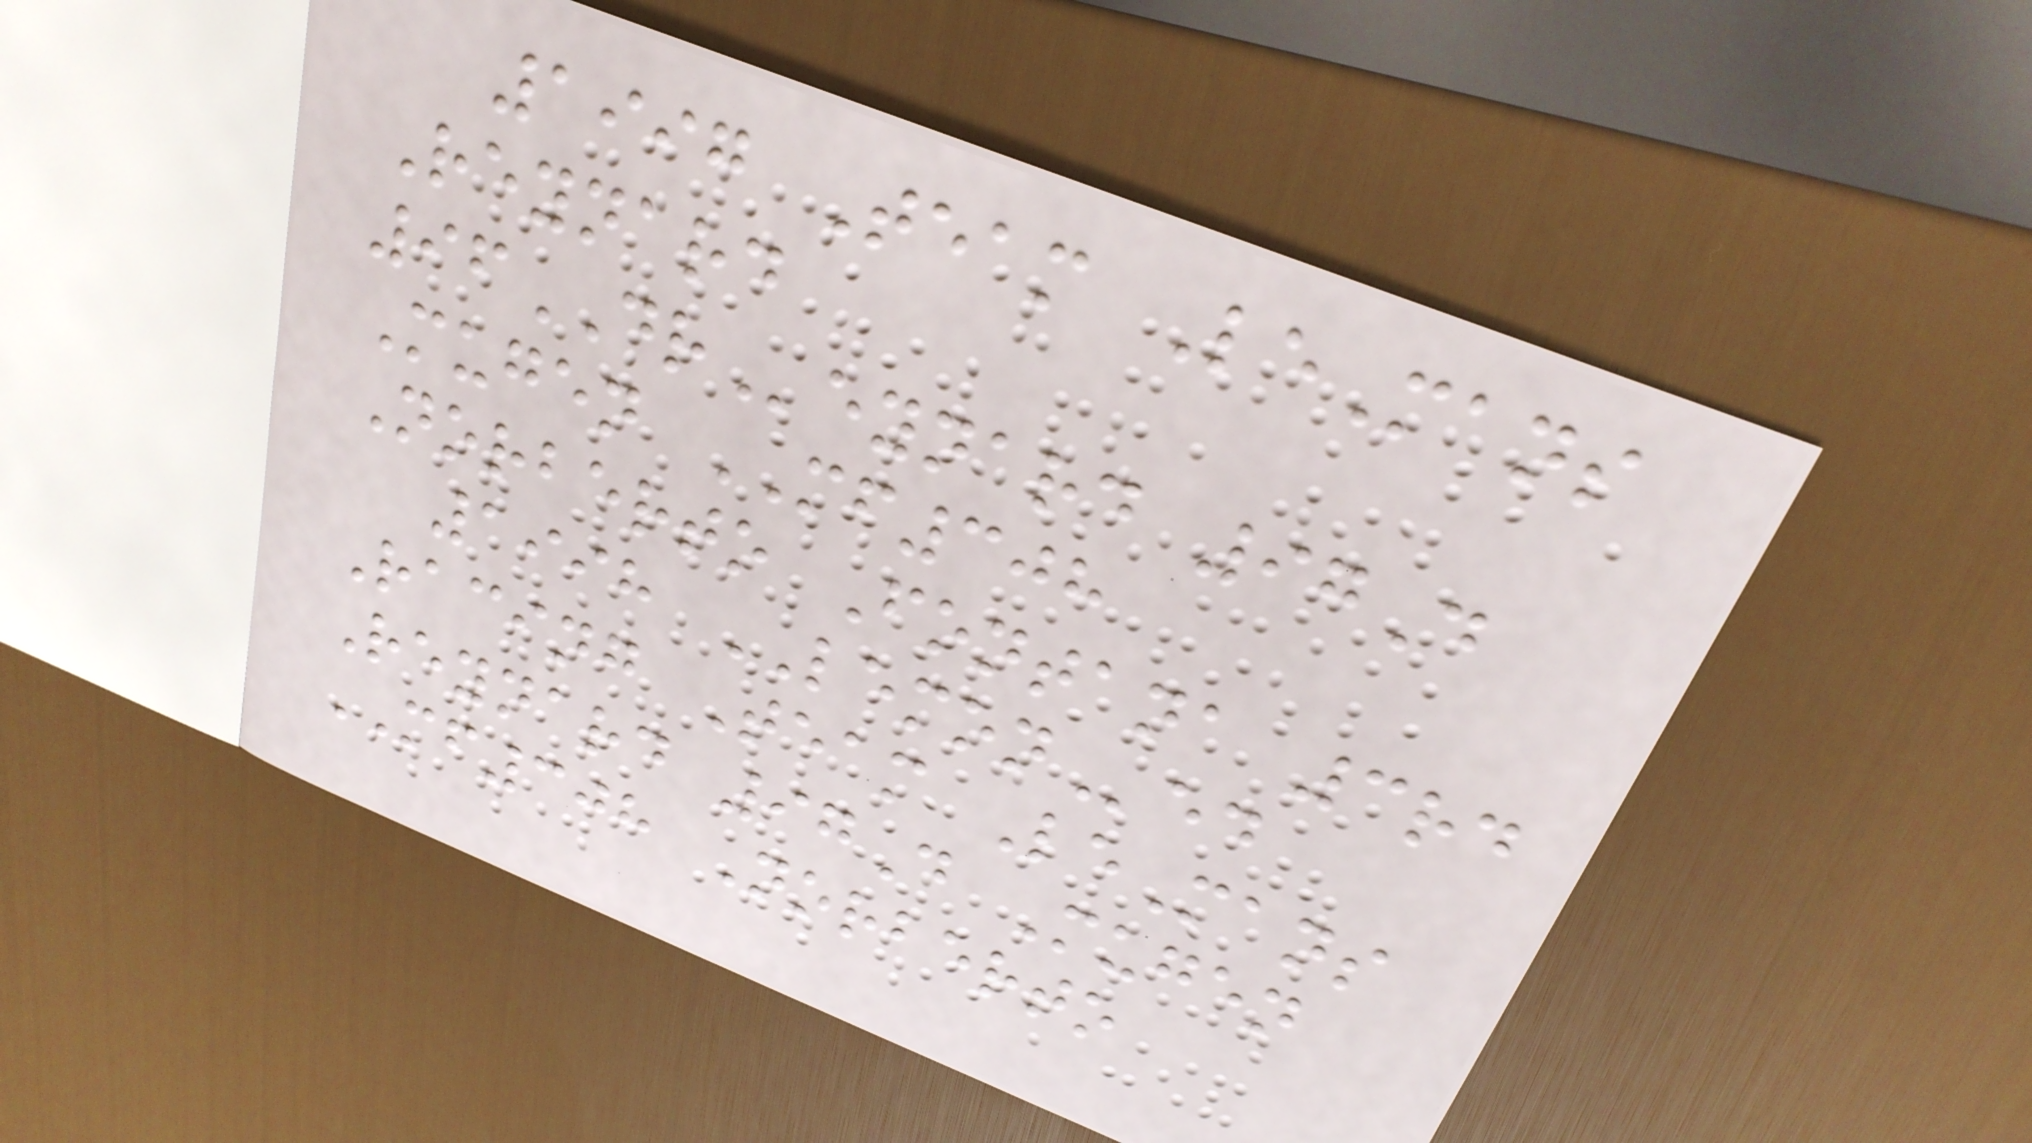1997 Team LeMans
Reynard
96DReynard 97D
Mugen MF308
Norberto Fontana 3rd
1998 LEMONed
Racing Team LeMans
Reynard 97D Mugen
MF308 Norberto
